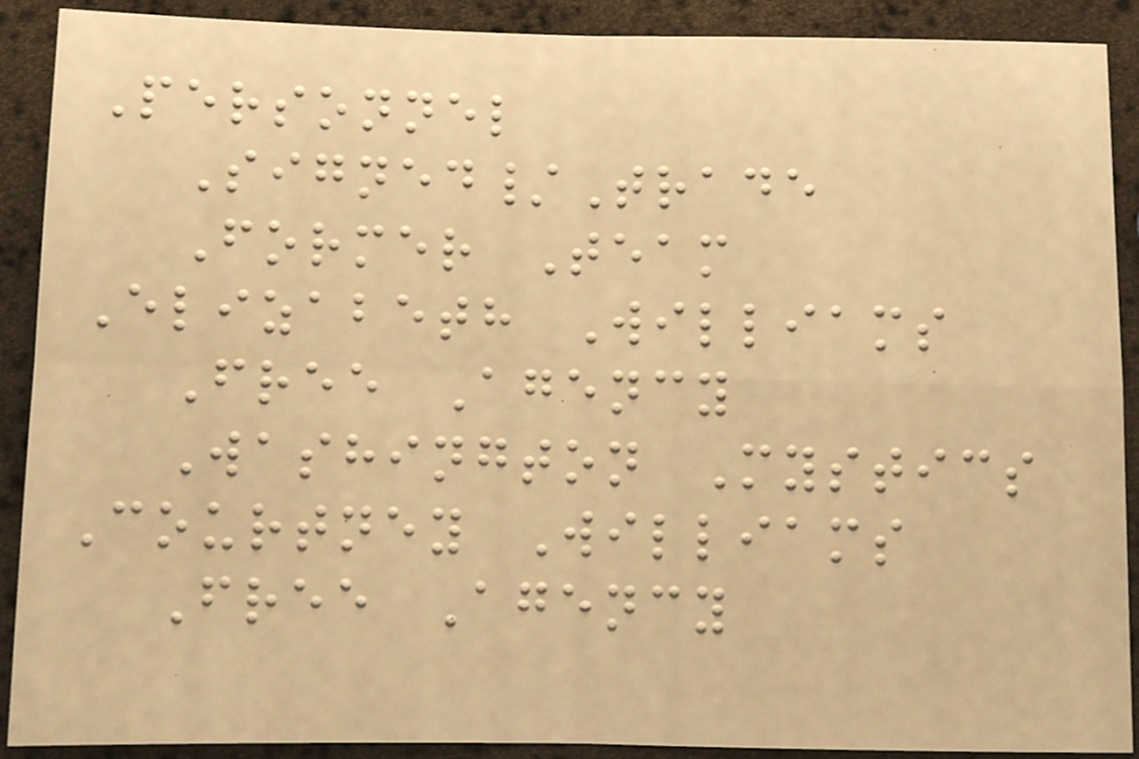Personnel
Signed/Trade
Former Team
Elizabeth Williams
Free Agency
Washington Mystics
Courtney Williams
Free Agency
